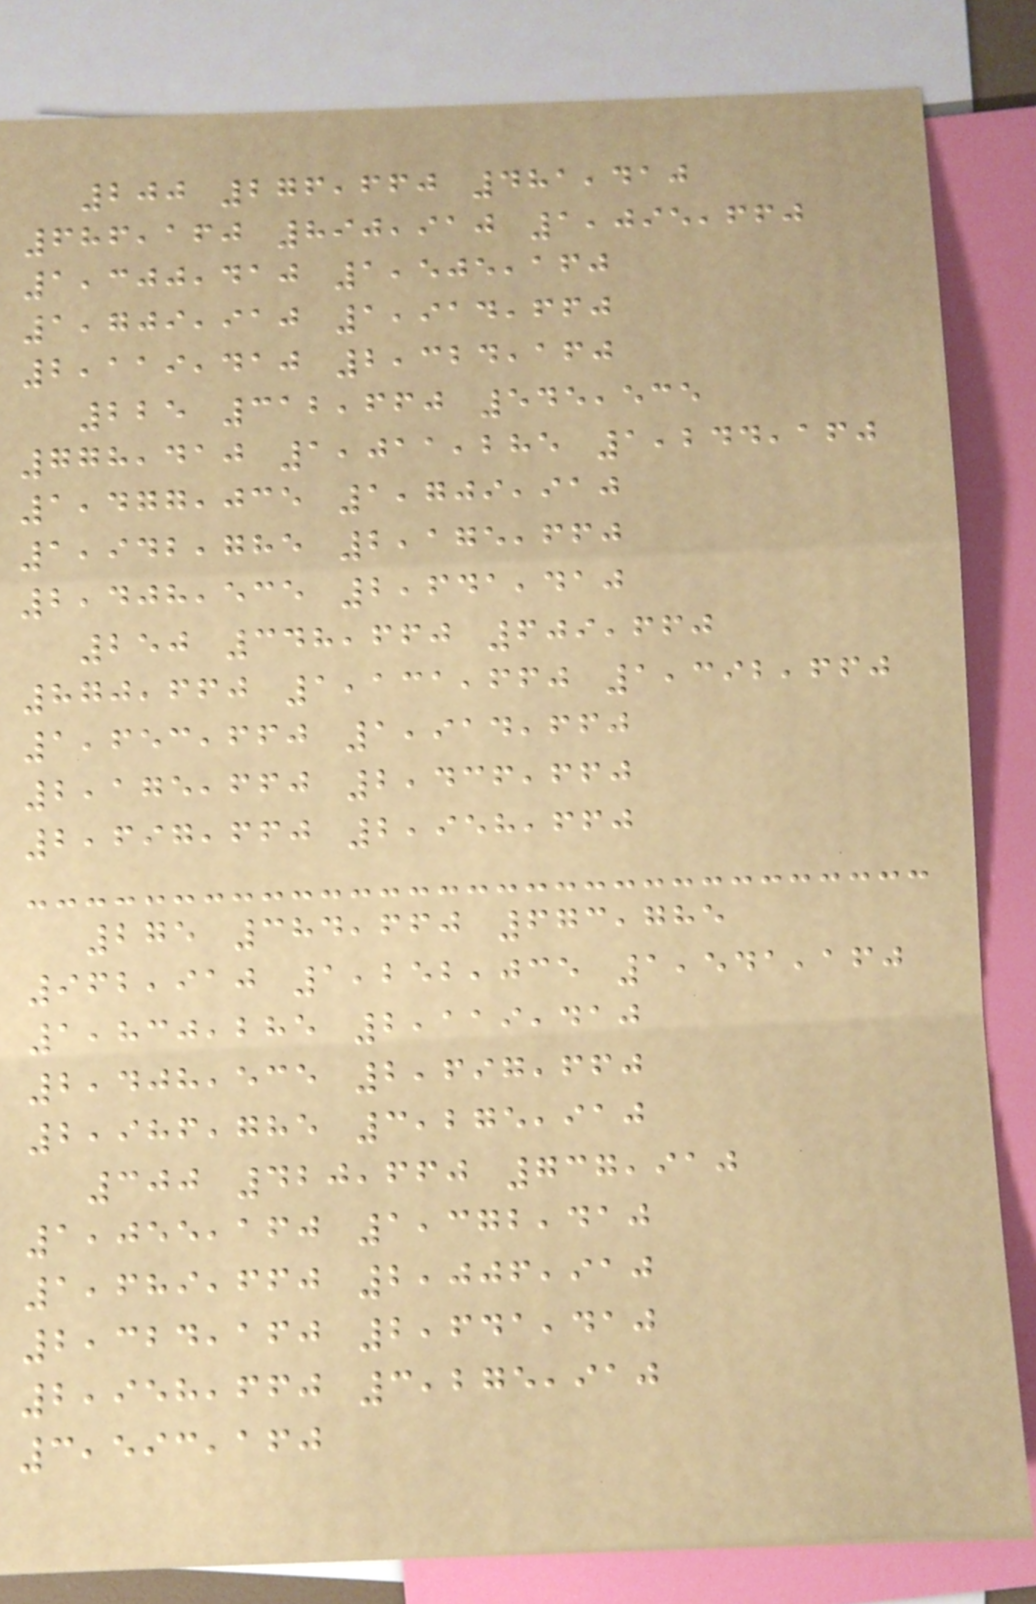200 276,660 481,410
686,160 890,910 1,095,660
1,300,410 1,505,160
1,709,910 1,914,660
2,119,410 2,324,160
225 312,660 545,535
778,410 1,011,285 1,244,160
1,477,035 1,709,910
1,942,785 2,175,660
2,408,535 2,641,410
250 348,660 609,660
870,660 1,131,660 1,392,660
1,653,660 1,914,660
2,175,660 2,436,660
2,697,660 2,958,660
275 384,660 673,785
962,910 1,252,035 1,541,160
1,830,285 2,119,410
2,408,535 2,697,660
2,986,785 3,275,910
300 420,660 737,910
1,055,160 1,372,410
1,689,660 2,006,910
2,324,160 2,641,410
2,958,660 3,275,910
3,593,160
